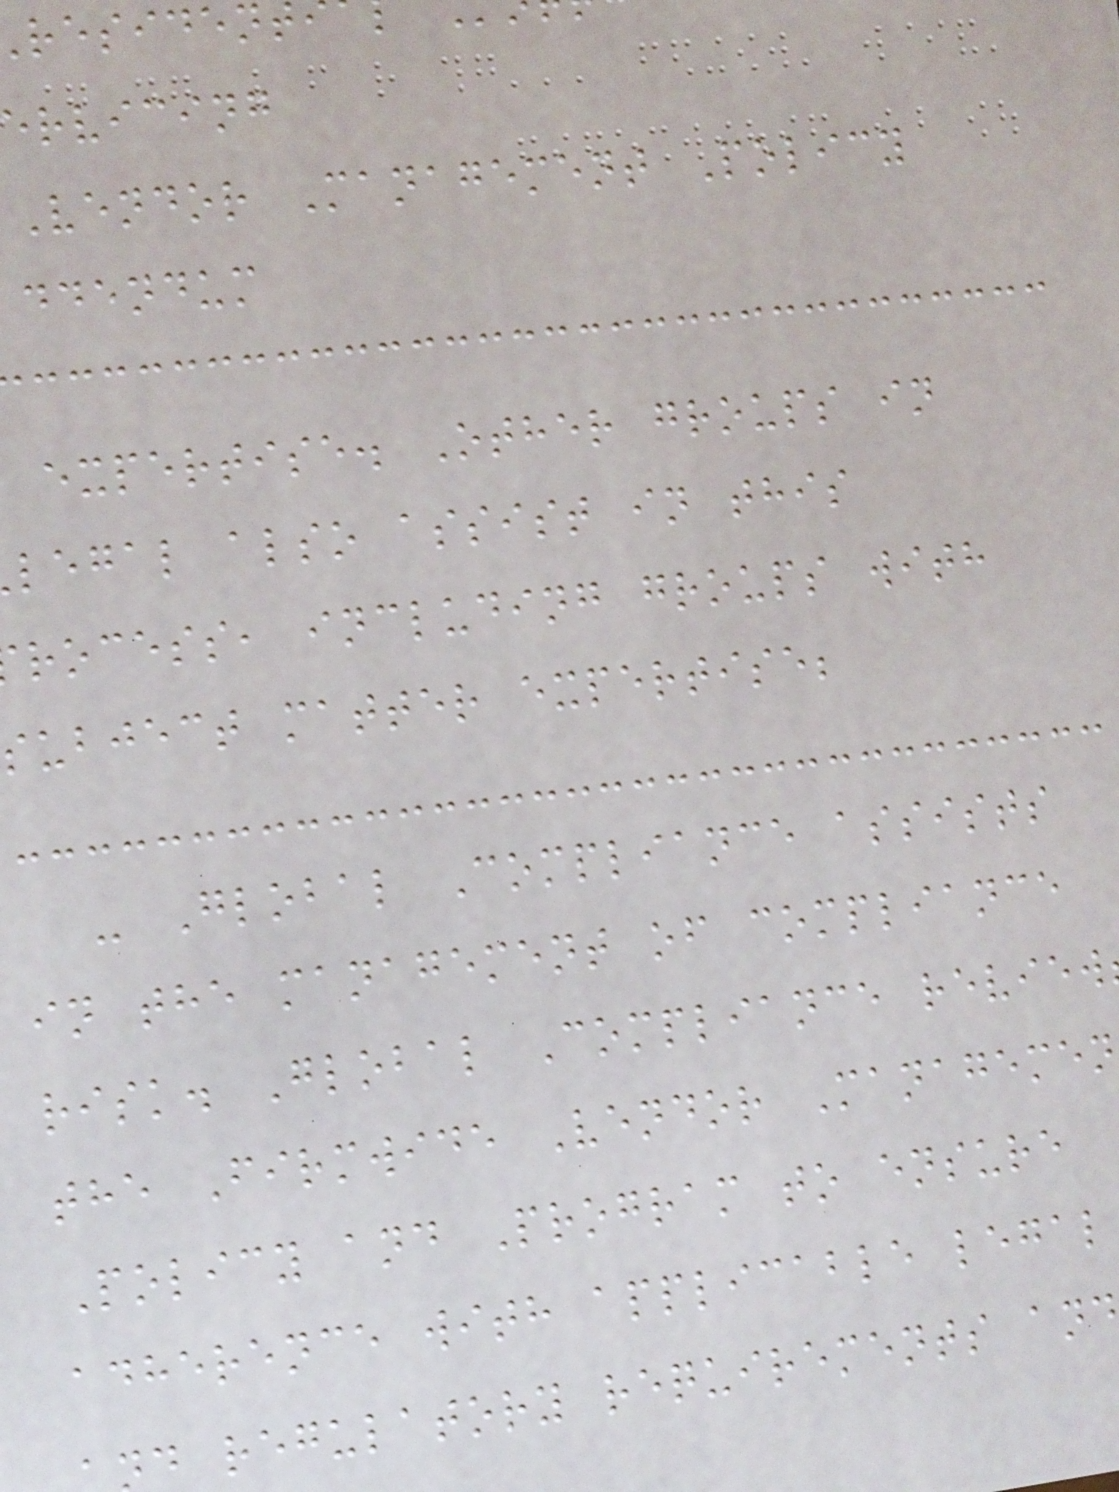ervicing
Vendor Management Policy
ddendum
expertise. Other groups in
legal also assist in this
rocess, including groups with
subject matter expertise;
- Global Compliance assists
in the management of compliance
risk. Global Compliance review
the Firmwide Vendor Managemen
Policy and Program to ensure
adherence with applicable legal
d regulatory requirements and
